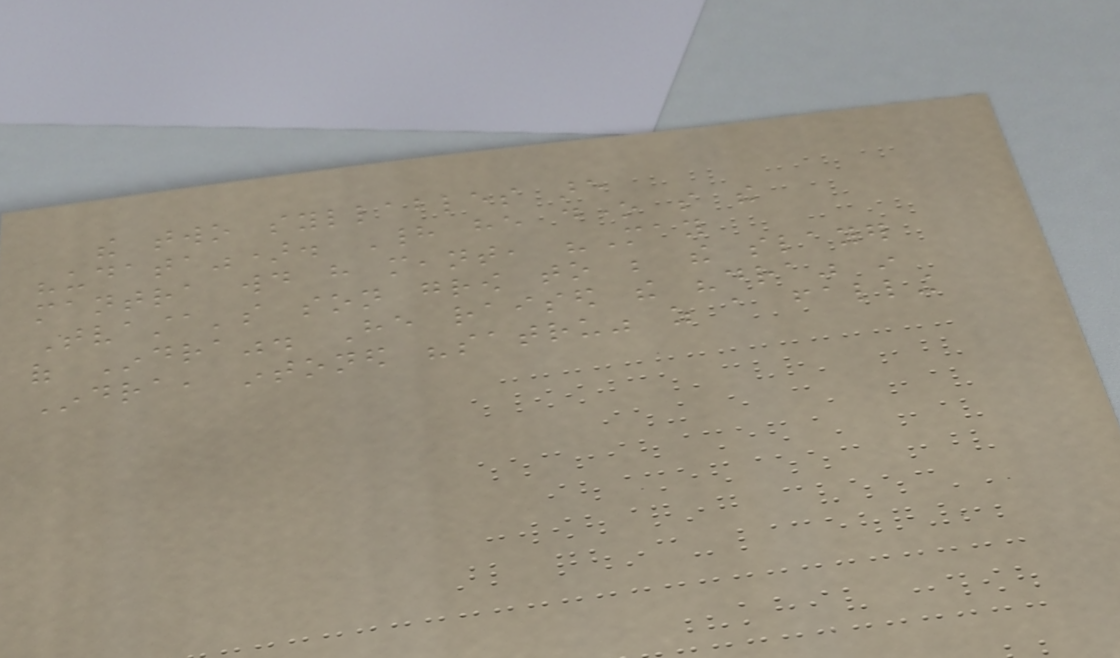the two syllables are
"udata"). Had he done so the
mantra would have meant, "May
Tvasta's son grow to be the slayer
of Indra". He raised the "dra" in
Indra, intoned "satru" as a falling
